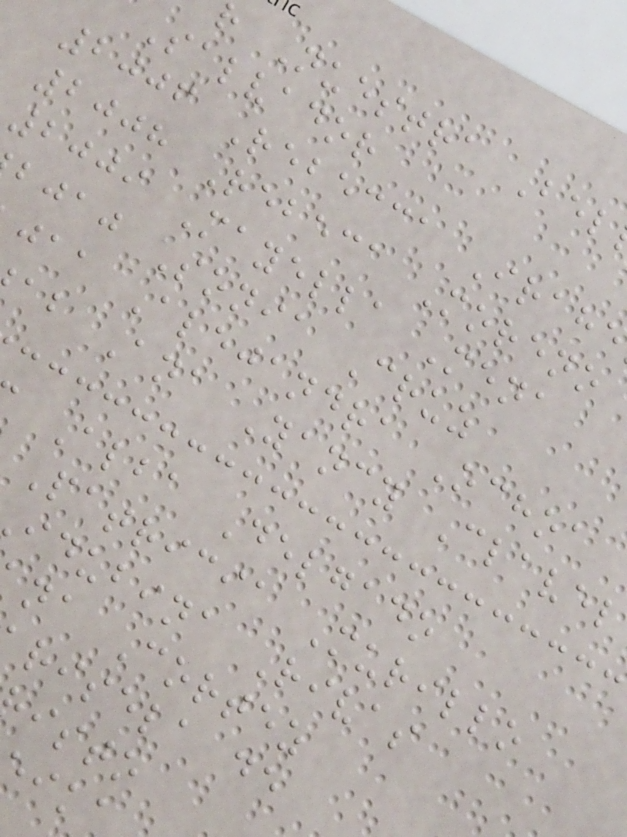r Nuestra Bel
Salvador
2006 Rebecca Irahe
2008 Rebeca Moreno
2009 Mayella Mena
bjaj Sonia Cruz
jaa Alejandra Ochoa
ab Ana Yancy Clavel
Alba Delgado
Patricia Murillo
idubina Rivas
na Cortez
risela de
isto
